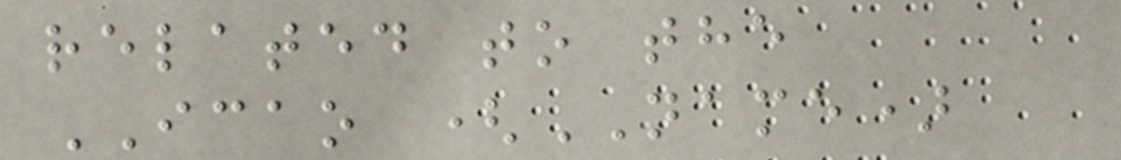related to the
ICAO (NAME)
